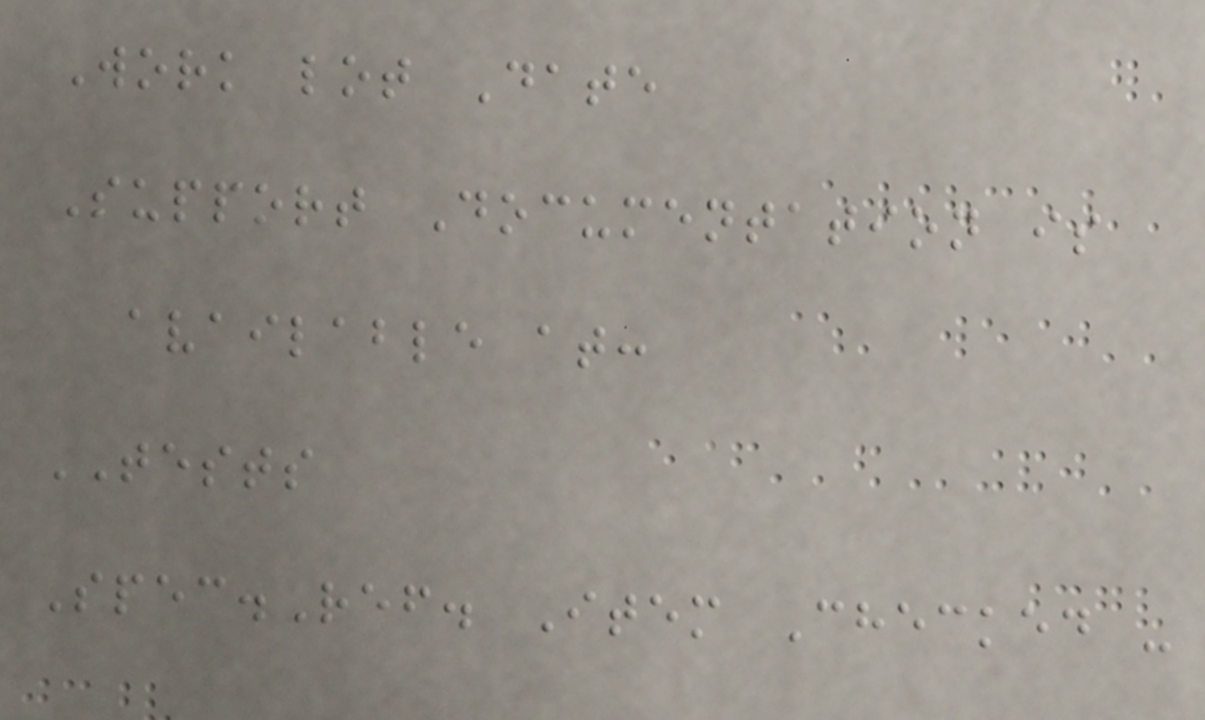Work lot Date
Support Documentation is
available at:
TESTS
Spec.Ref. Item Checked -
